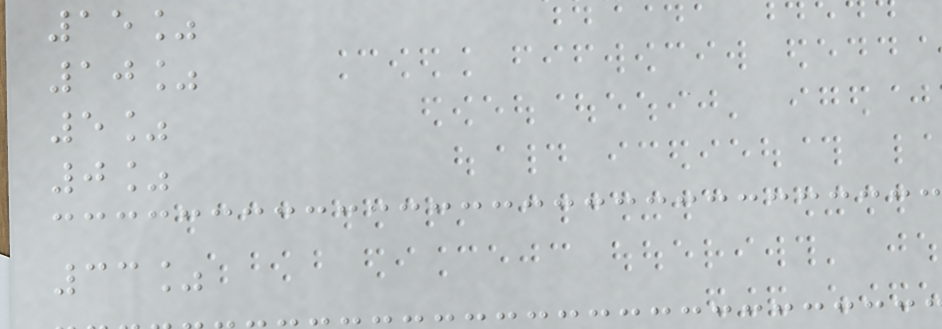15%
10%
5%
0%
33%
